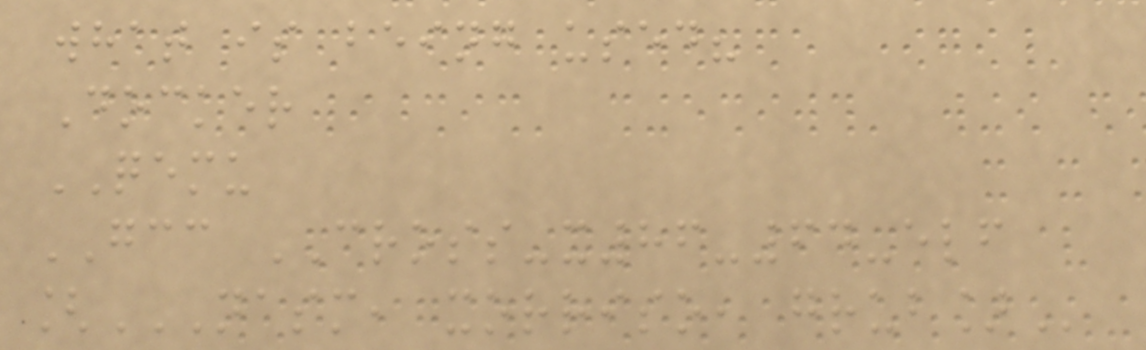what is being used?
Docker
QEMU
GCC CROSS-x86-64-elf
[NASM, XORRISO, GRUB]
